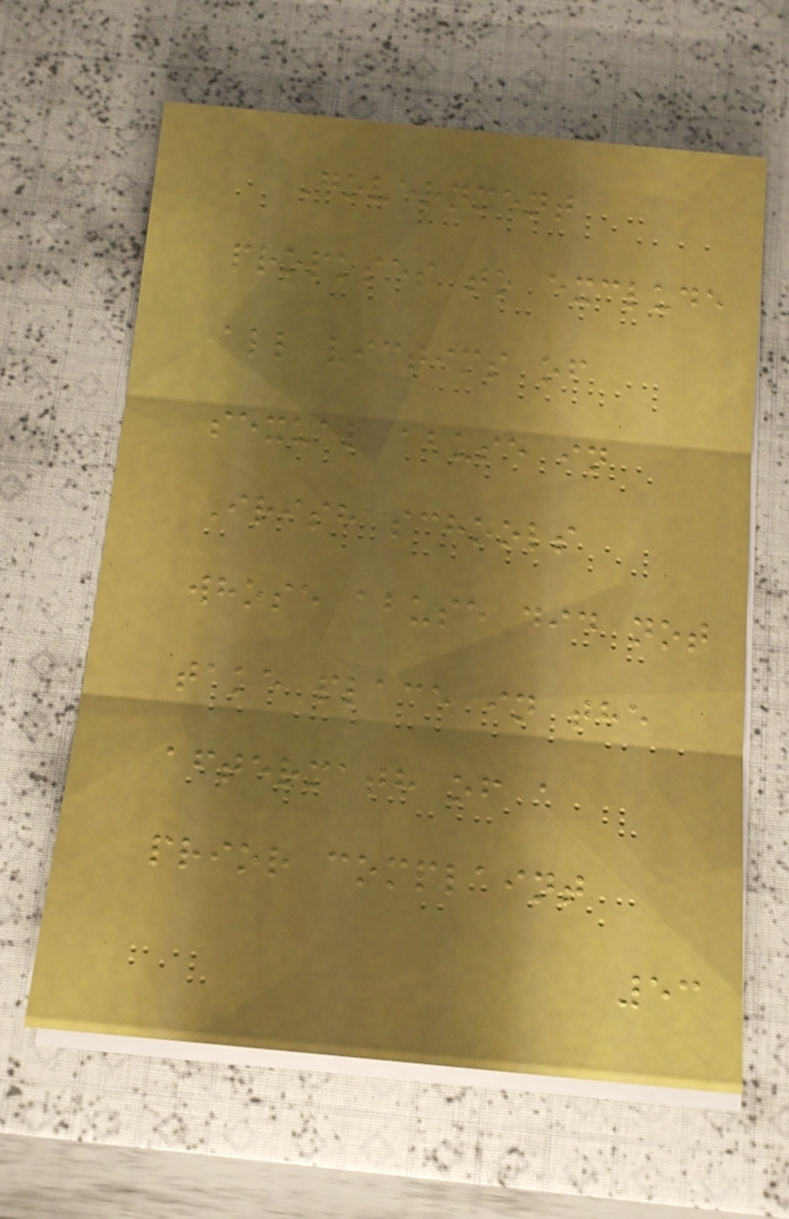Government
proposes to exclude
all victims of
sexual abuse in
Irish schools
whose abuse did not
take place in the
aftermath of a
prior complaint
53
